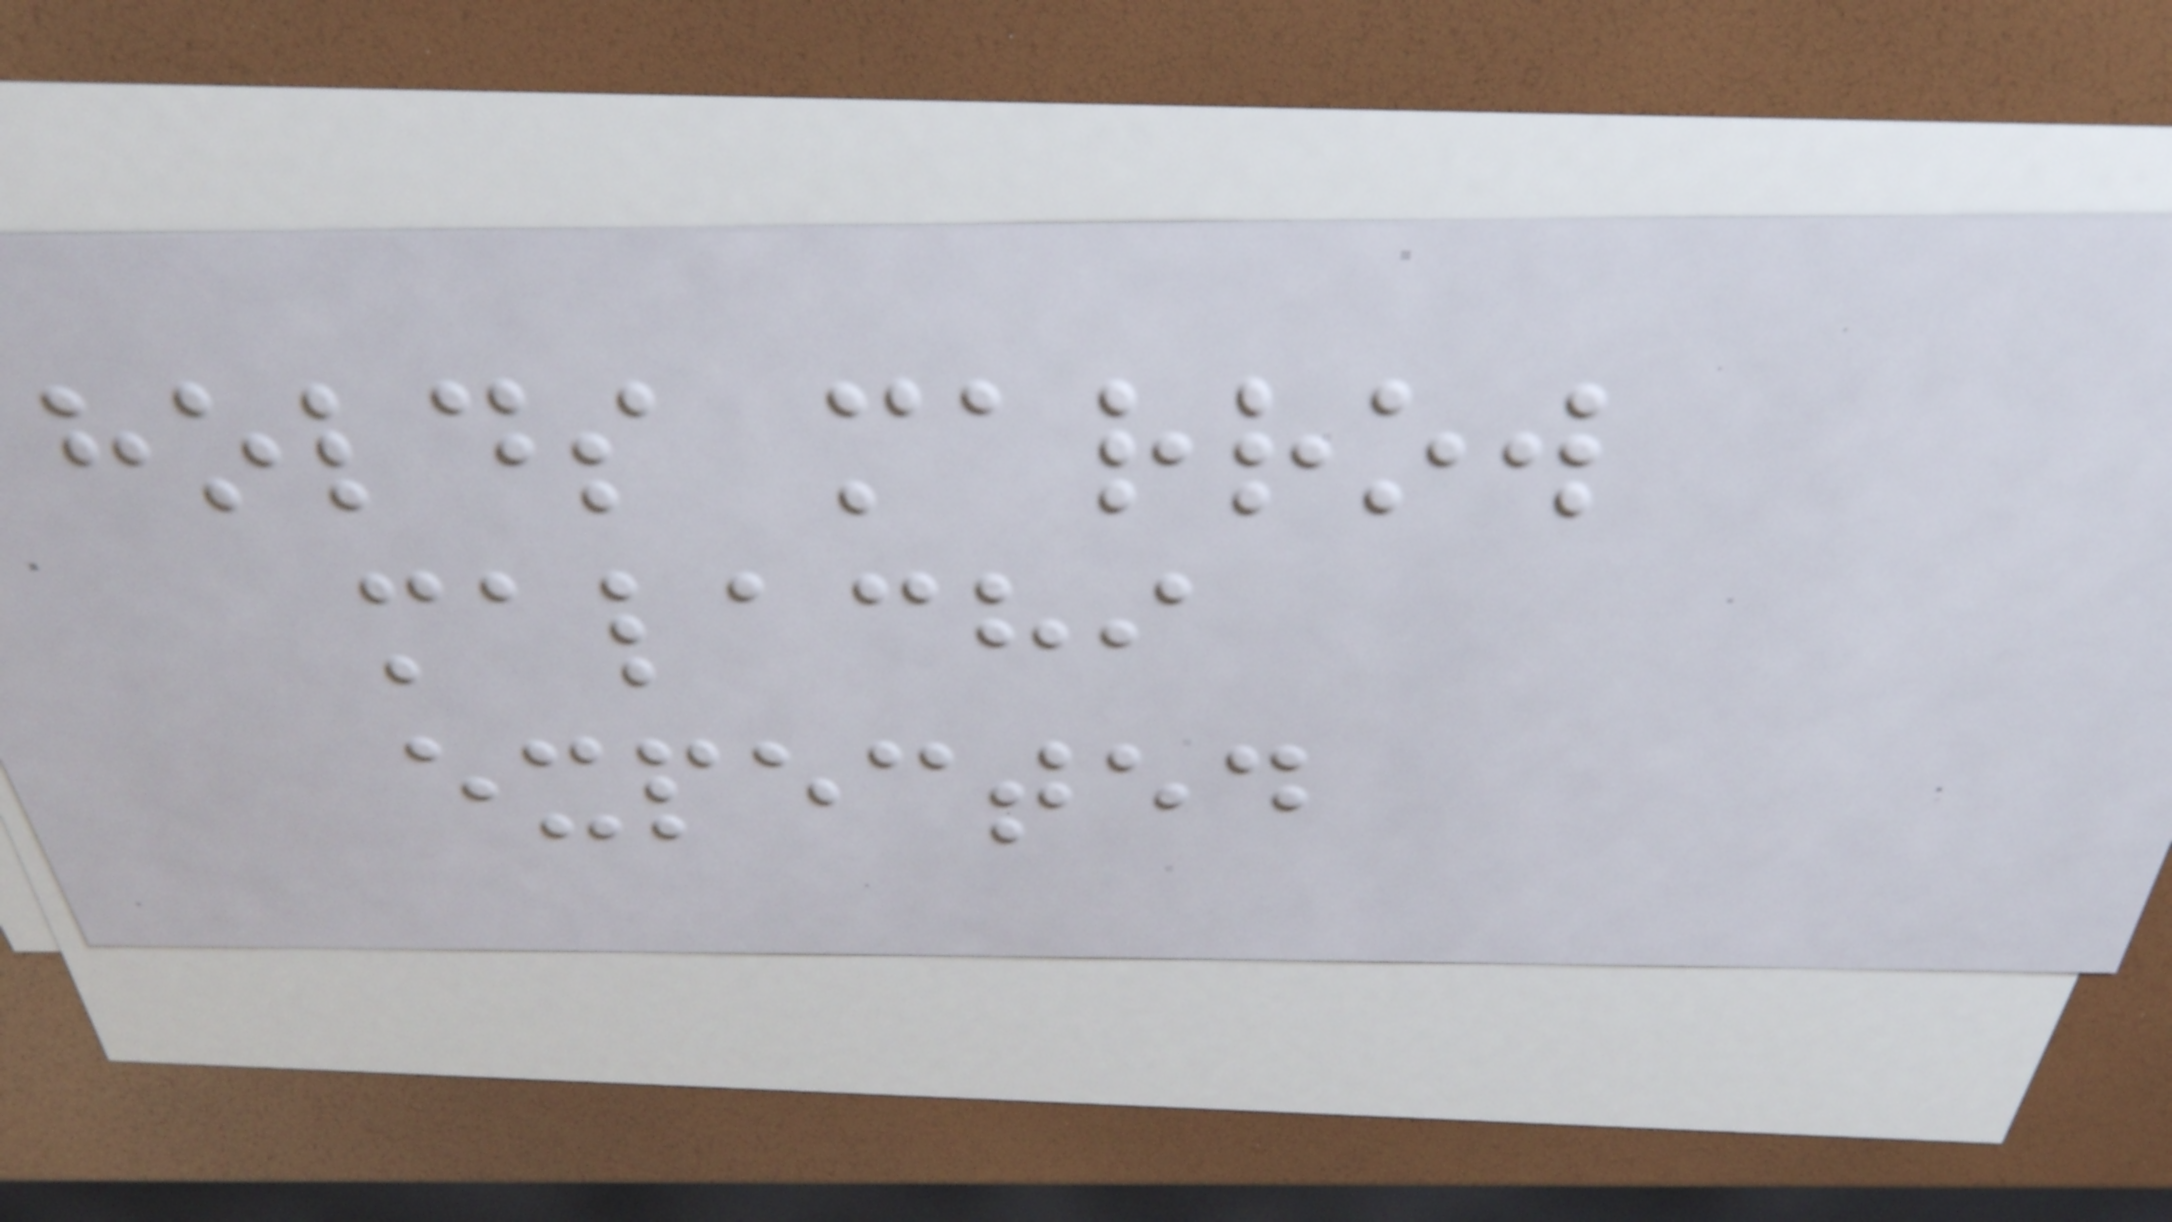holds marrow
malachi
expected
